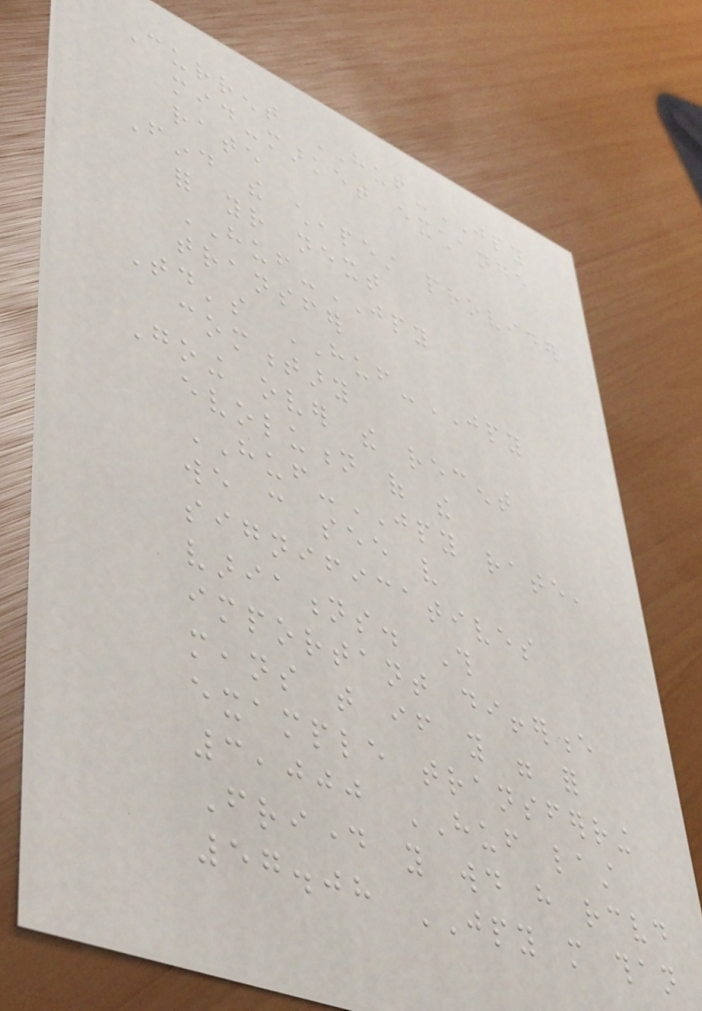Current HUF-JPY
mid-market exchange
rate
Find the cheapest provider
for your next
HUF-JPY
transfer
Today's HUF-JPY
commentary
Going over the recent
evolution of the
HUF-JPY rate,
we can see very
significatives
variations. This
important difference
means that if you were for
example transferring
3,000 HUF last
Friday you would have received
57.08 JPY more than
